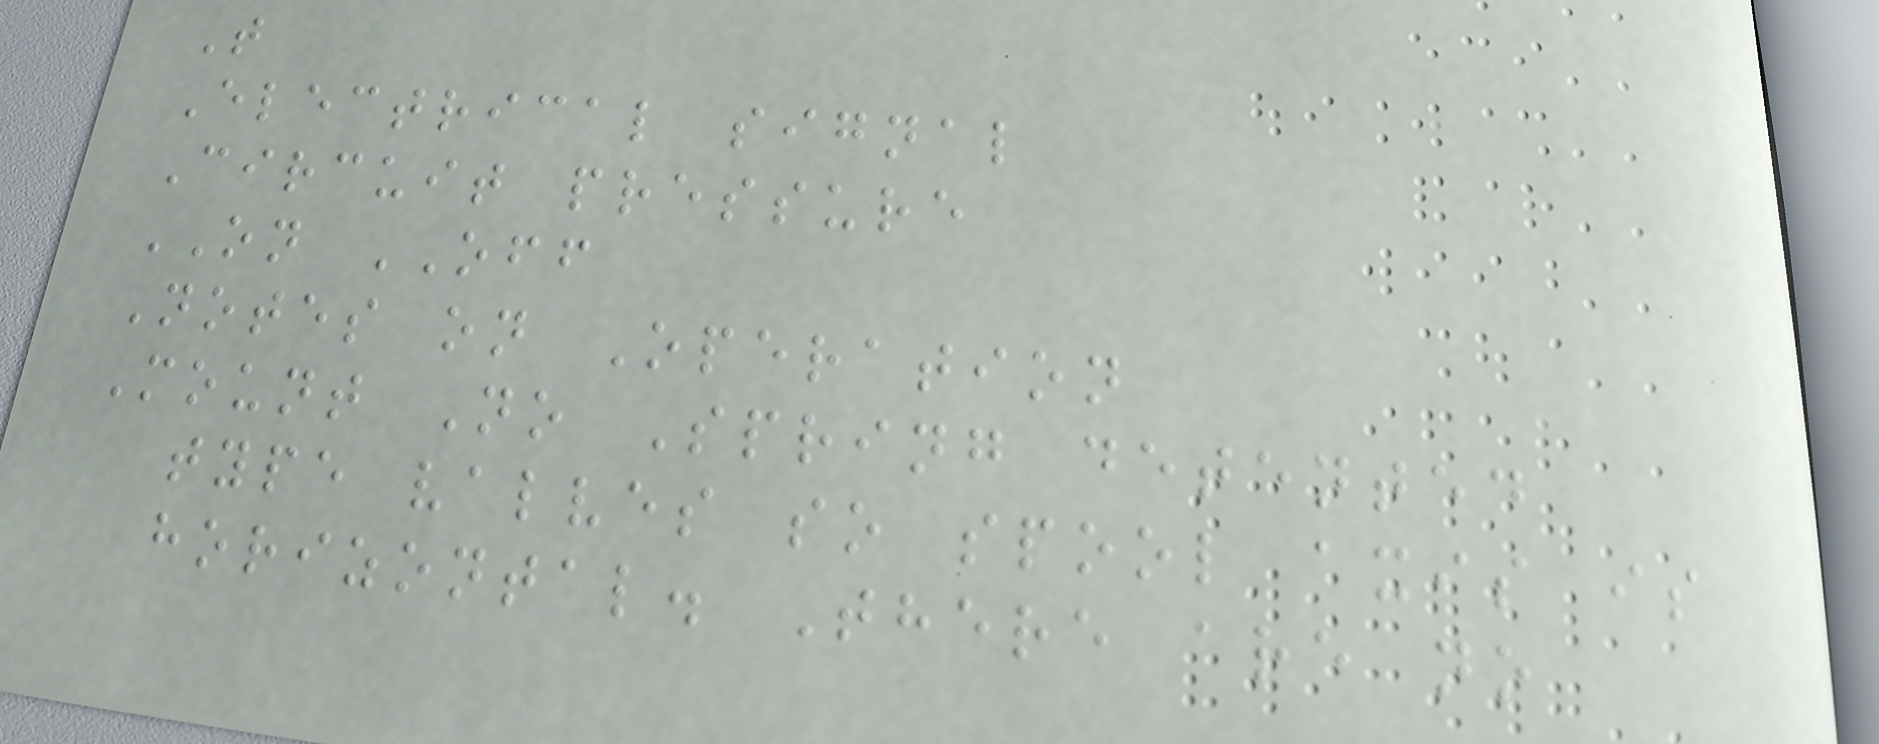T
Electrical signal
Circuit pressure
ON OFF
Notes on Operation
Mount No Spring detented
type valves so spool axis is
horizontal. There are no
